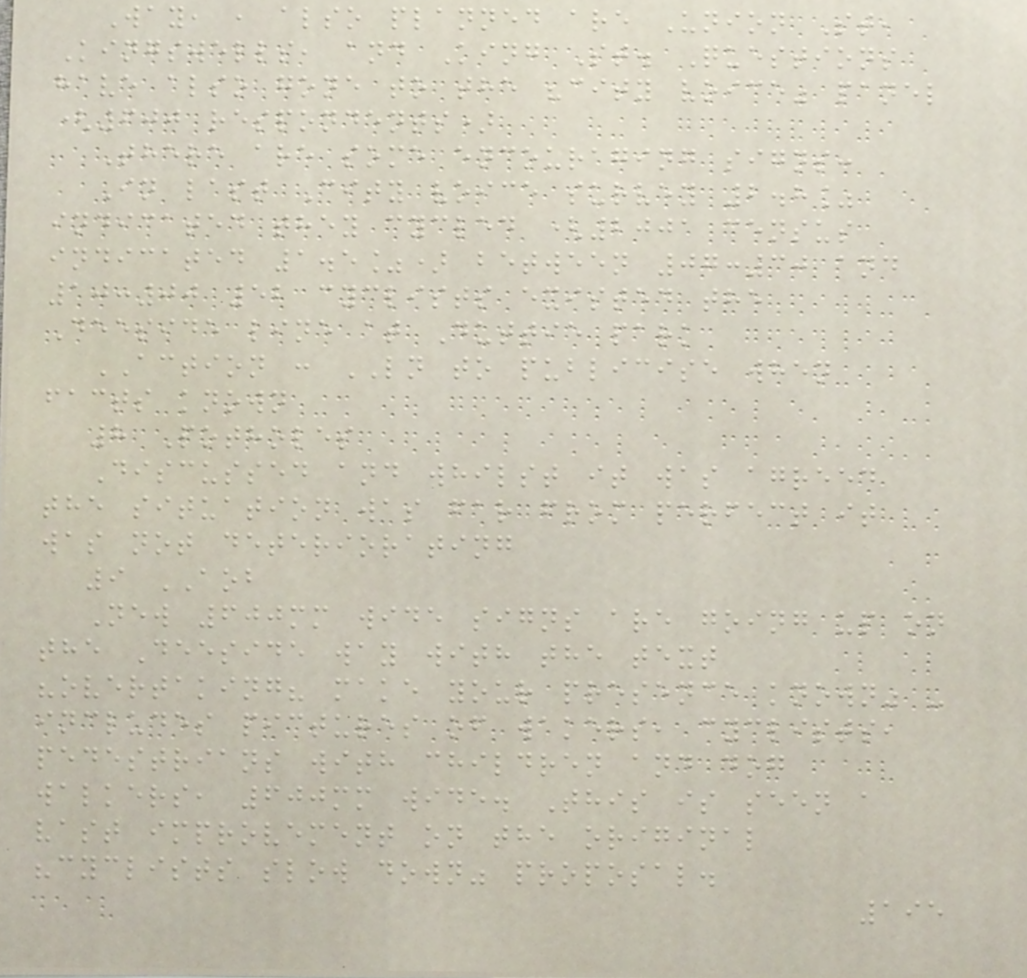Way, , also planned are Union St,
Kingswells, and King St. Questions
have also gone to the "city voice" panel
(600 respondents)
There are some encouraging signs:
In last City voice survey 2.8%
indicated they cycled (2001 census
indicated 1.5%) between 07:30 and
10:00 52 cyclists existed the
Deeside line at Duttie park
ACTION : LN to publicise when
facts known
8 Potholes
Discussed and whilst it was agreed
the situation was far from perfect it
was not deteriorating
9 AOB
New 600mm wide signs are going up on
the Deeside way with the text
"overtaking? make your presence known" -
includes pictures of wakers, cyclists,
pedestrians with children and dog
walkers, 600mm wide. This is seen a
vast improvement on the original
"cyclists slow down" proposal.
195
